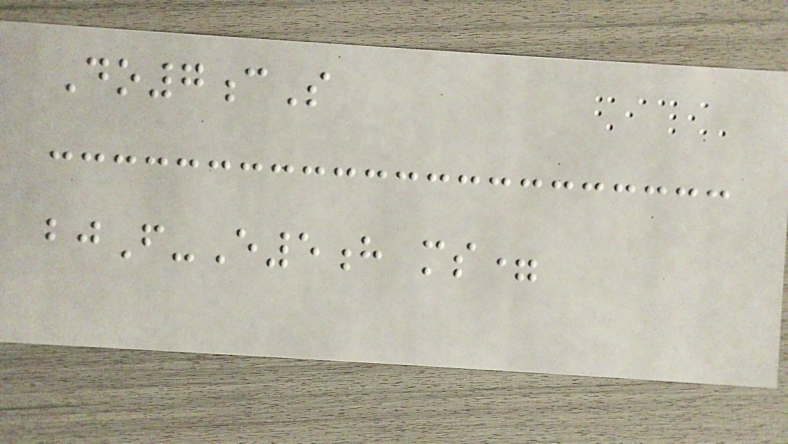Do7cS
bjF-E5h ms=
